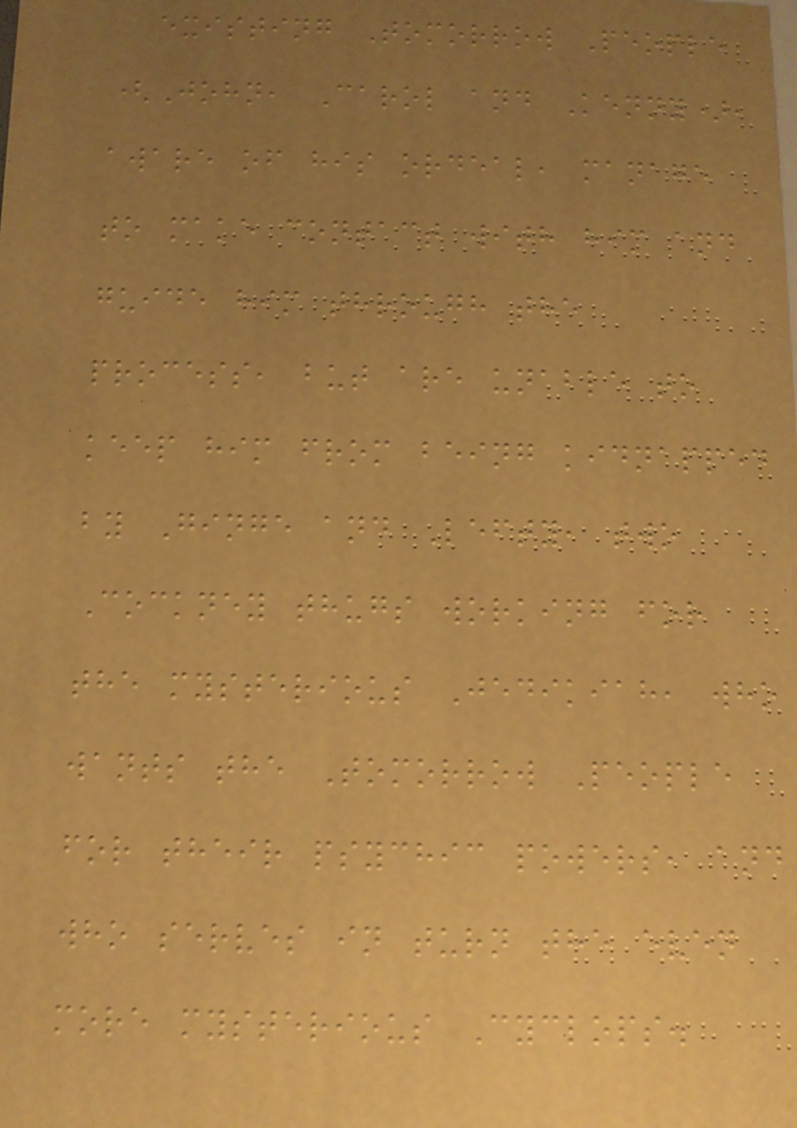existing Tomorrow People
(John, Carol and Kenny),
aware of his ordeal, manage
to make contact with him and
guide him through the
process, but are unable to
keep him from being kidnapped
by Ginge and Lefty, two
Cockney thugs working for
the mysterious Jedikiah, who
wants the Tomorrow People
for their psychic powers, and
who serves in turn the even
more mysterious Cyclops.
